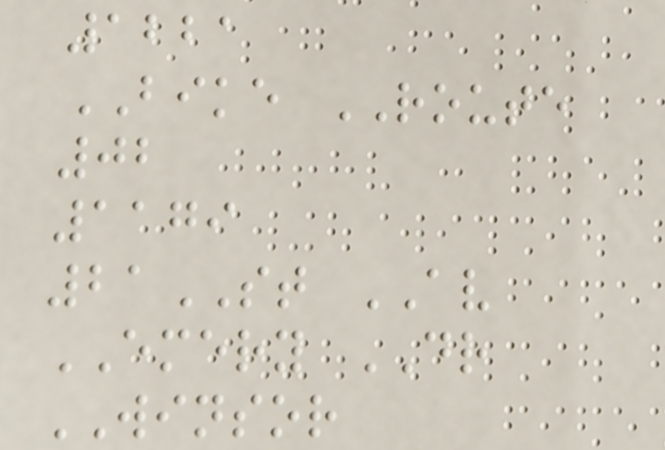1221
BIKE ROUTE
02
1179
21ST AV
EMERY DR
WINSOR
